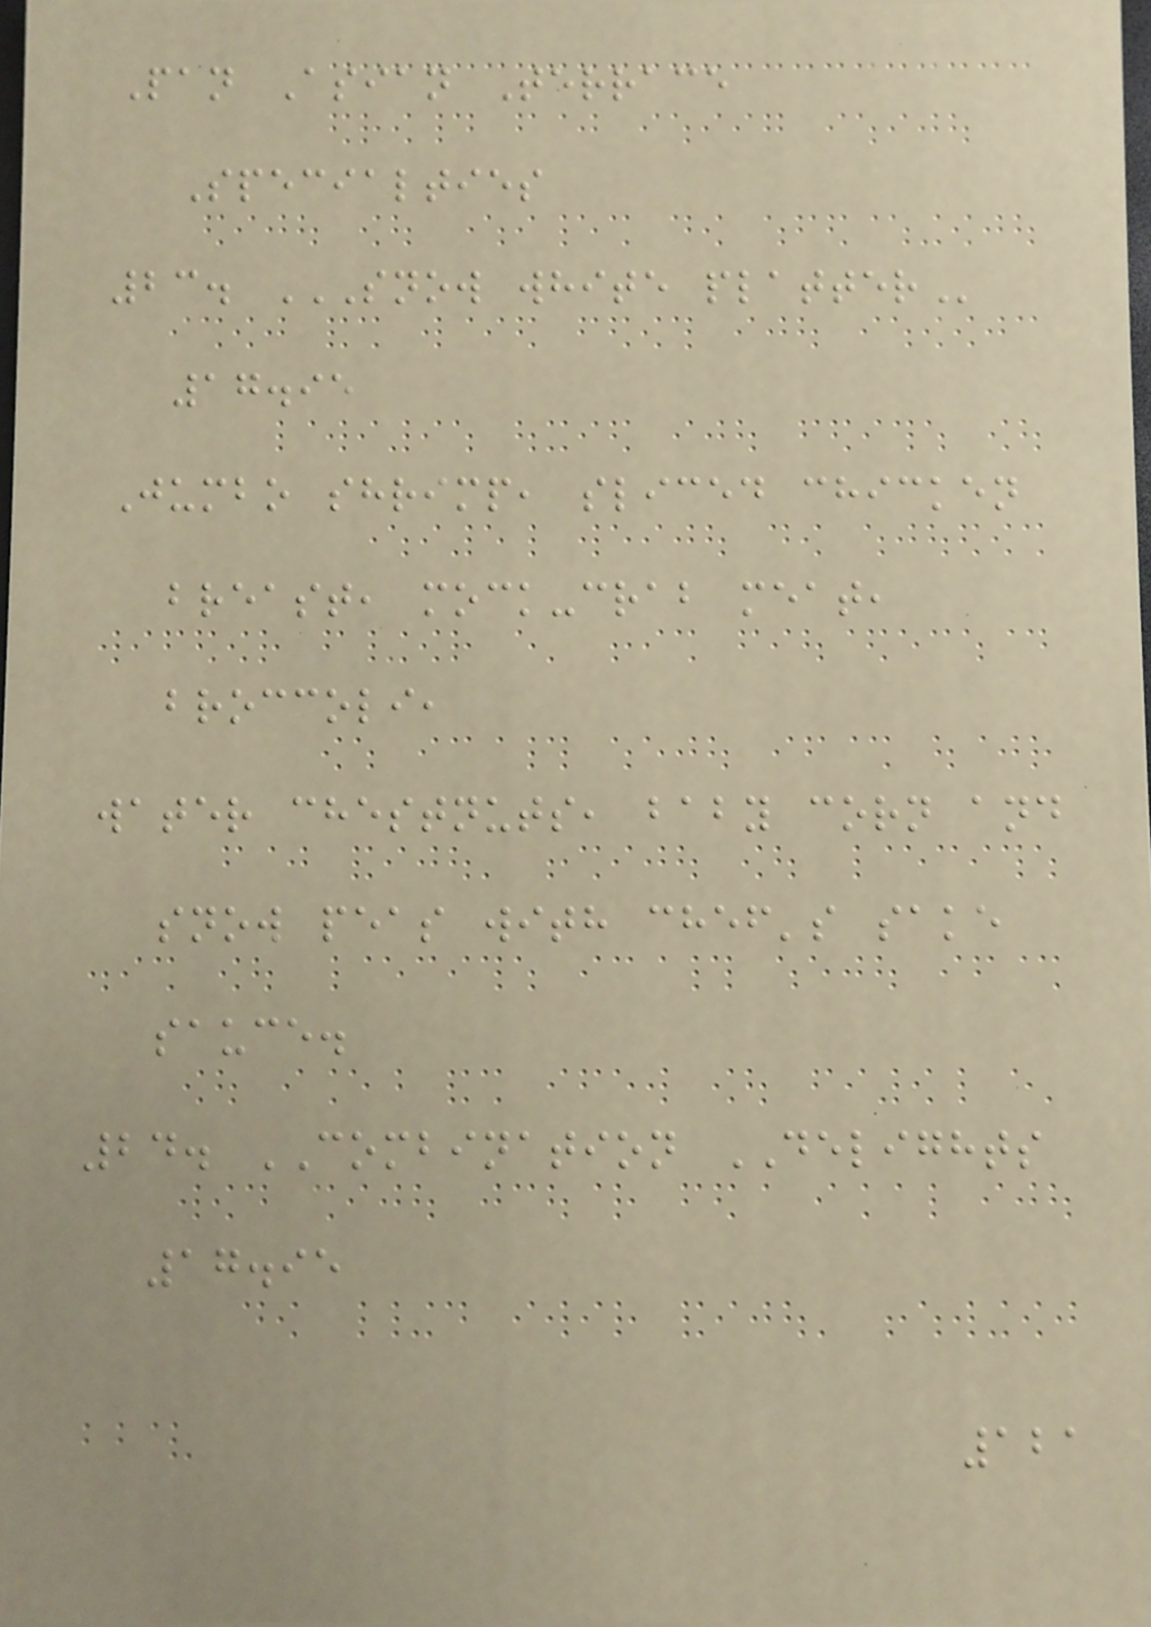Pan Asian Terrace
Specialties
23. SNOW WHITE PLATTER
17.95
Jumbo shrimp, sliced chicken
breast, mock-crab meat,
broccoli,
water chestnuts, baby corn and
snow peas with chef's sake
sauce.
24. COMBINATION DELIGHTS
17.95
121
